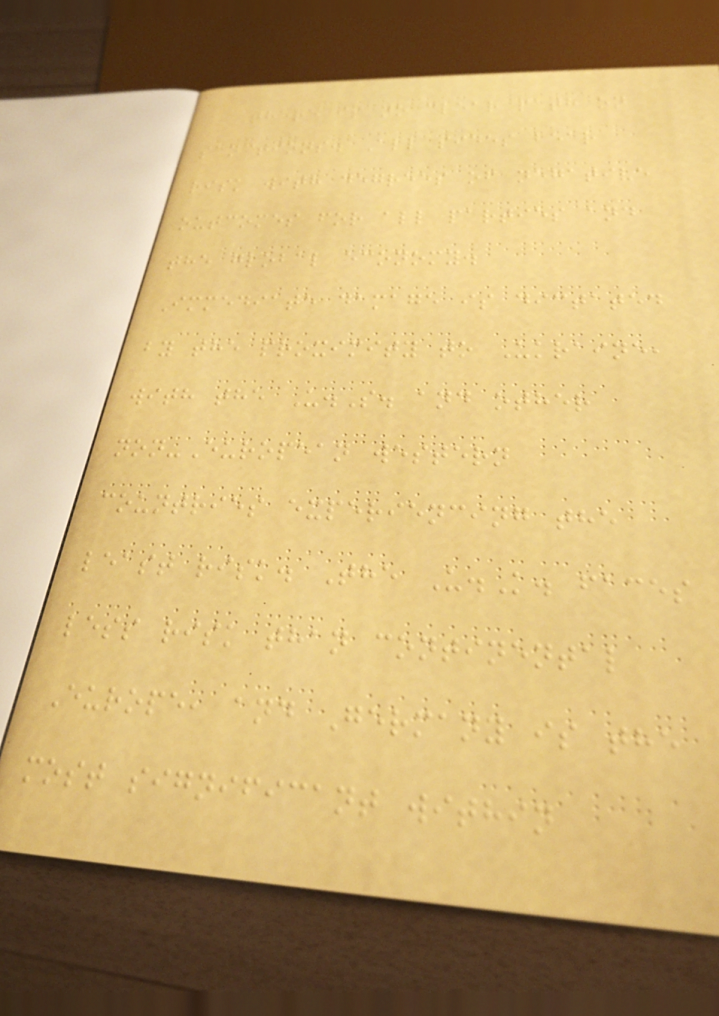There is no clear path on
sanctions. All sides bear
risk with degrees of negative
outcomes for all parties and
the global economy.
Immediate damage is dictated
by the proximity to Ukraine,
with the U.S. and other
non-European western
countries experiencing the
least risk. The U.K. faces
less risk than continental
Europe, and Germany is the
most significant within
